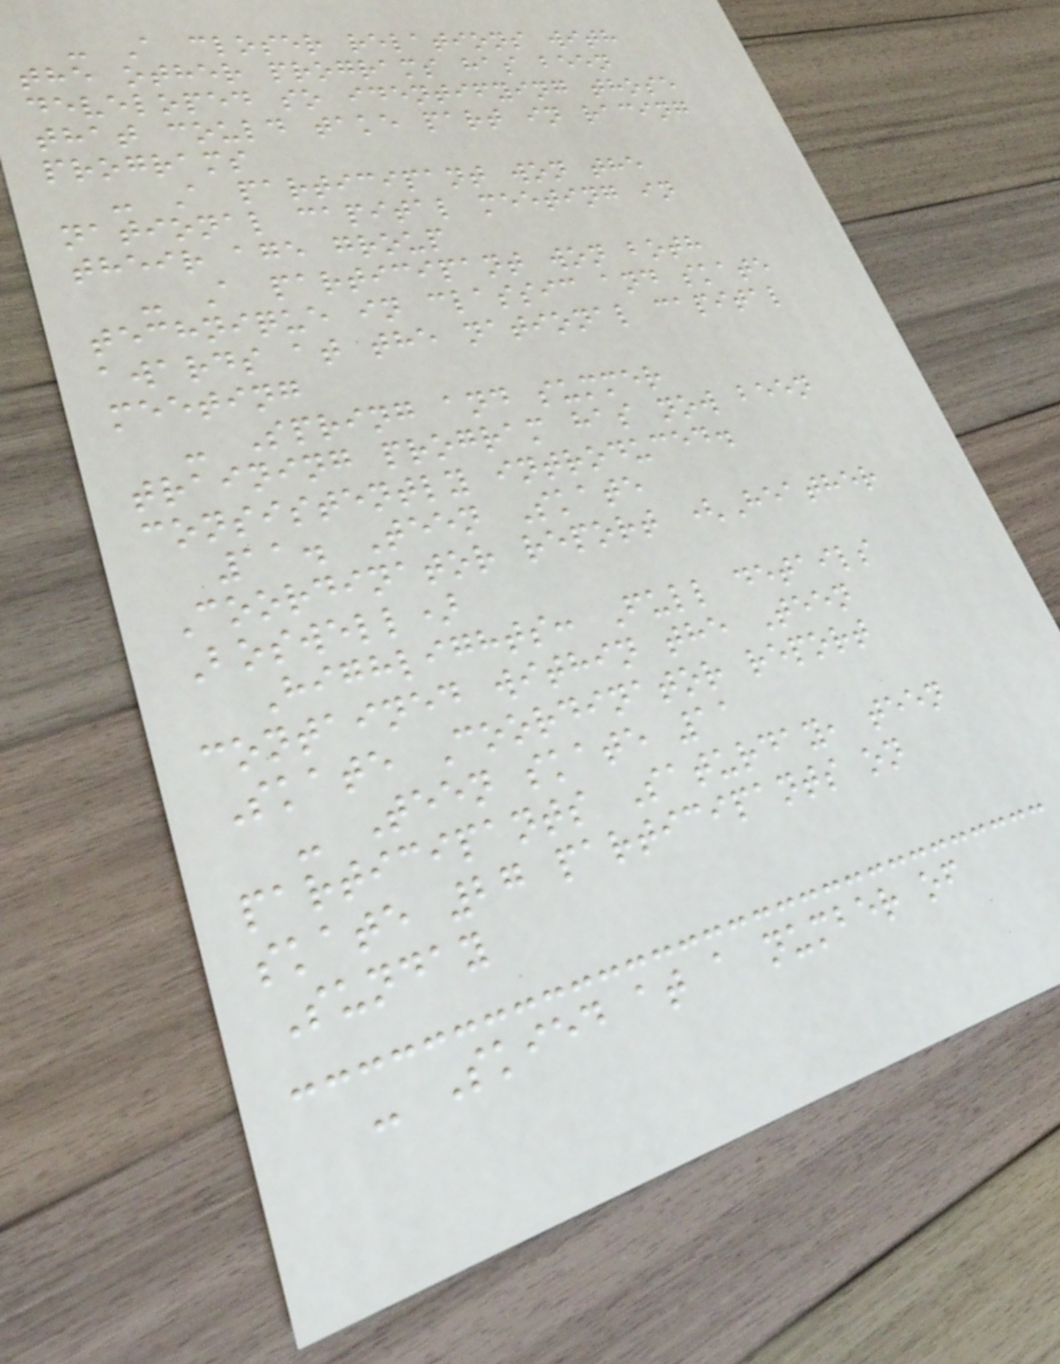- A closer relations with
the other programs has been
developed so identifying those
that could take part in racing
programs
- A participant won the
national capital meeting in
their age group
- A participant won both
technique in classic and skate
awards at the national capital
meeting
- Spring and summer
training program has now been
consistently introduced.
11. Teen Skate
Coordinator report (Heather
Boswell)
Highlights: Full details
contained within the Teen
Skate Coordinator report
- Teen skate 11
participants Saturday, teen
skate 27 participants on
Sunday
- Skied at a number of
